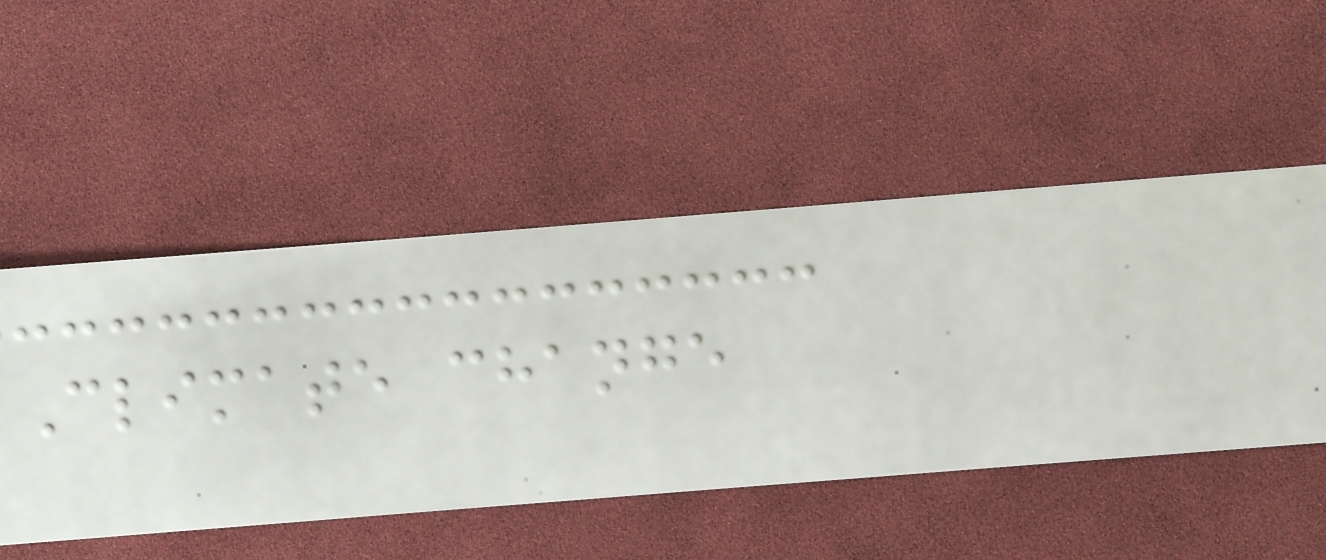Climate change
